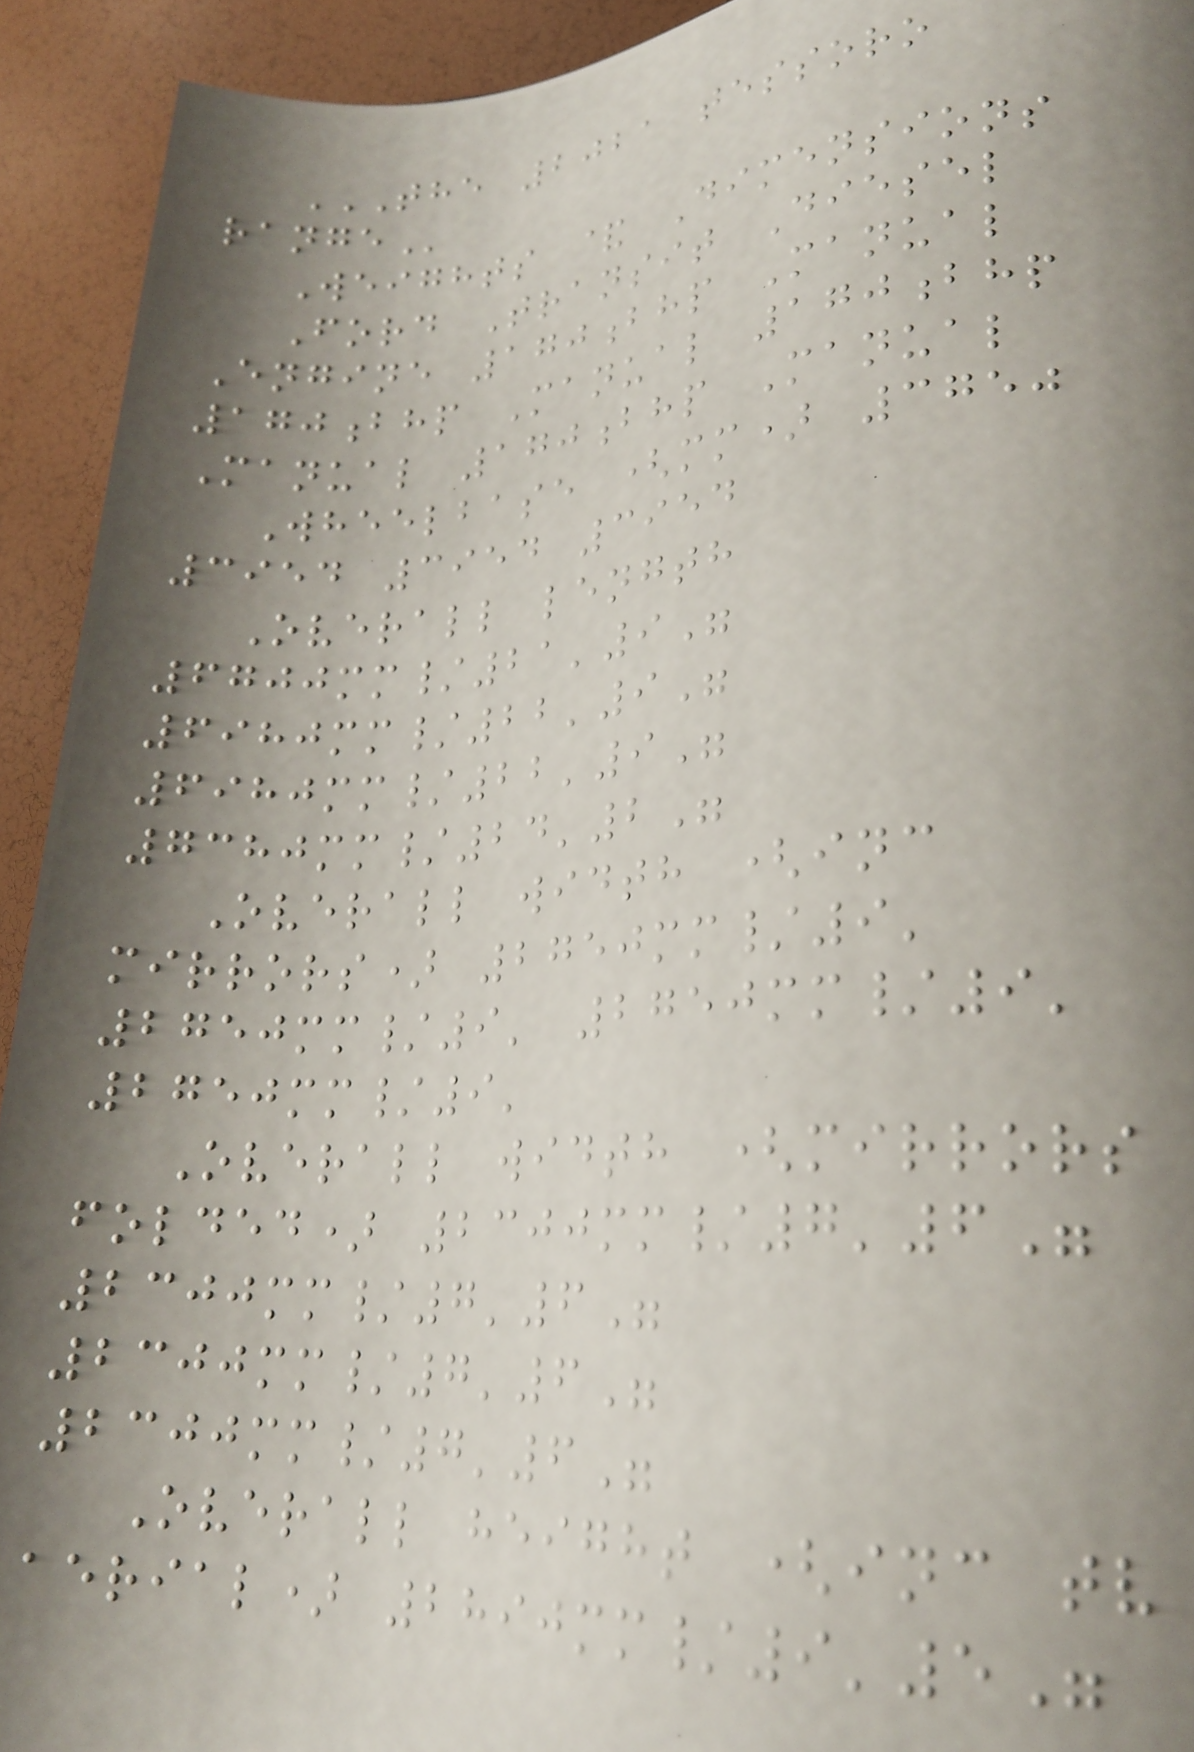THE 2021 TESSORO
RANGE
Weights & Dimensions
Ford Transit Diesel
Engine 170bhp Manual
170bhp Manual 170bhp
Manual 170bhp Manual
Wheelbase (mm) 3750
3954 3954 3954
Overall length
6700mm/21'9"
6980mm/22'9"
6980mm/22'9"
7380mm/24'2"
Overall width (inc
mirrors) 2750mm/9'
2750mm/9' 2750mm/9'
2750mm/9'
Overall width (mirrors
folded) 2300mm/7'6"
2300mm/7'6"
2300mm/7'6"
2300mm/7'6"
Overall height (inc tv
aerial) 2890mm/9'5"
